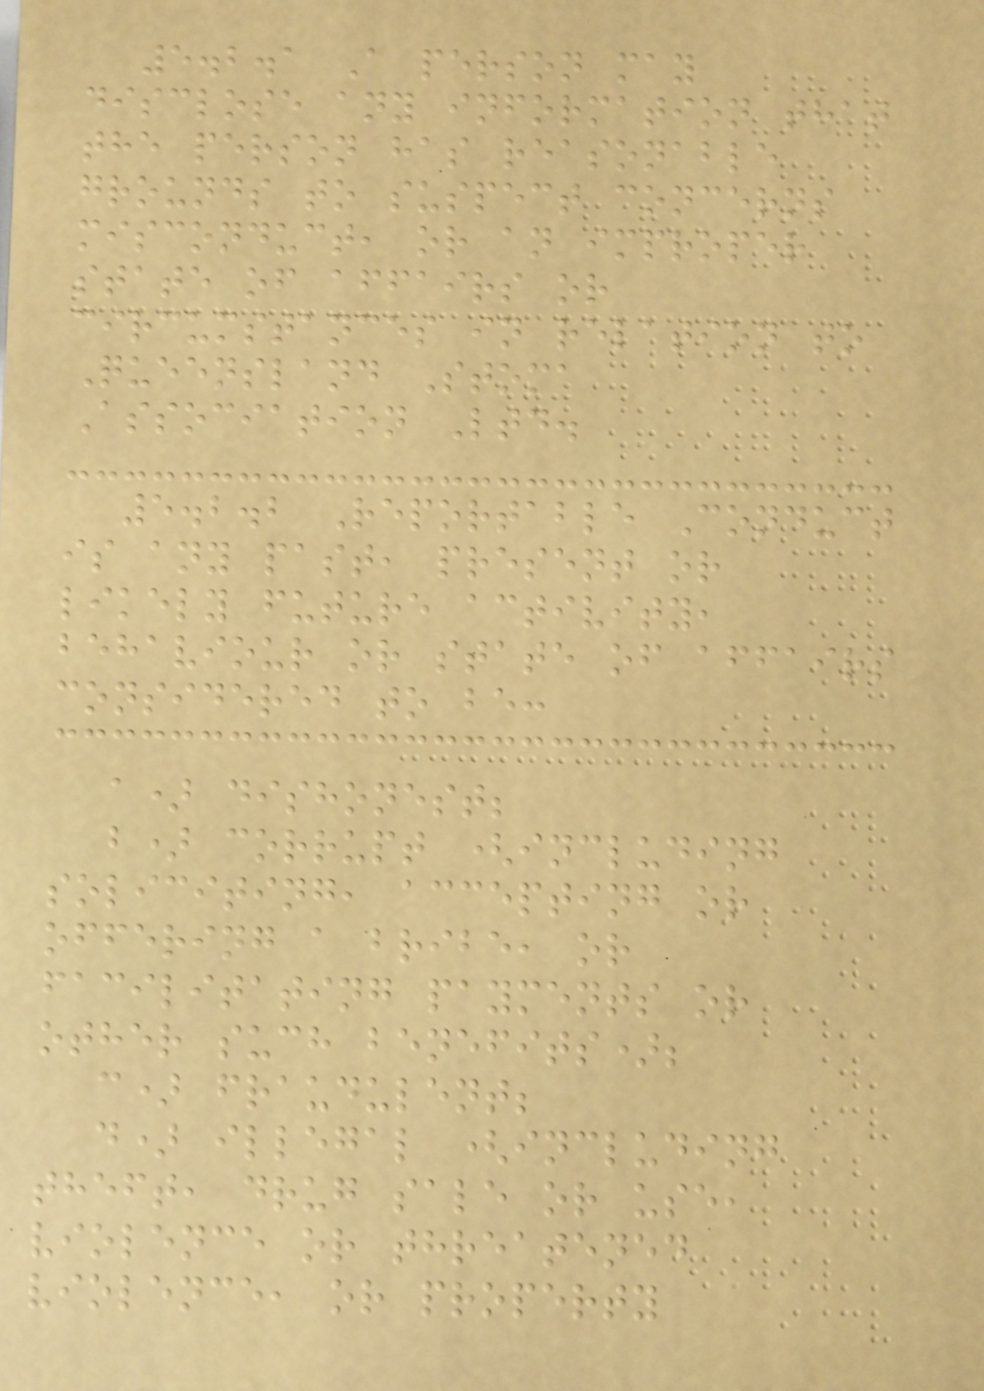5.2.1 A person may
disclose any information that
the person has reasonable
grounds to suspect concerns
misconduct, or an improper
state of affairs or
circumstances in relation to
Queensland Stoma
Association Ltd.
5.2.2 Reportable Conduct
is any past, present or
likely future activity,
behaviour or state of affairs
considered to be:
a) dishonest;
b) corrupt (including
soliciting, accepting or
offering a bribe, or
facilitating payments or
other such benefits);
c) fraudulent;
d) illegal (including
theft, drug sale or use,
violence or threatened
violence, or property
